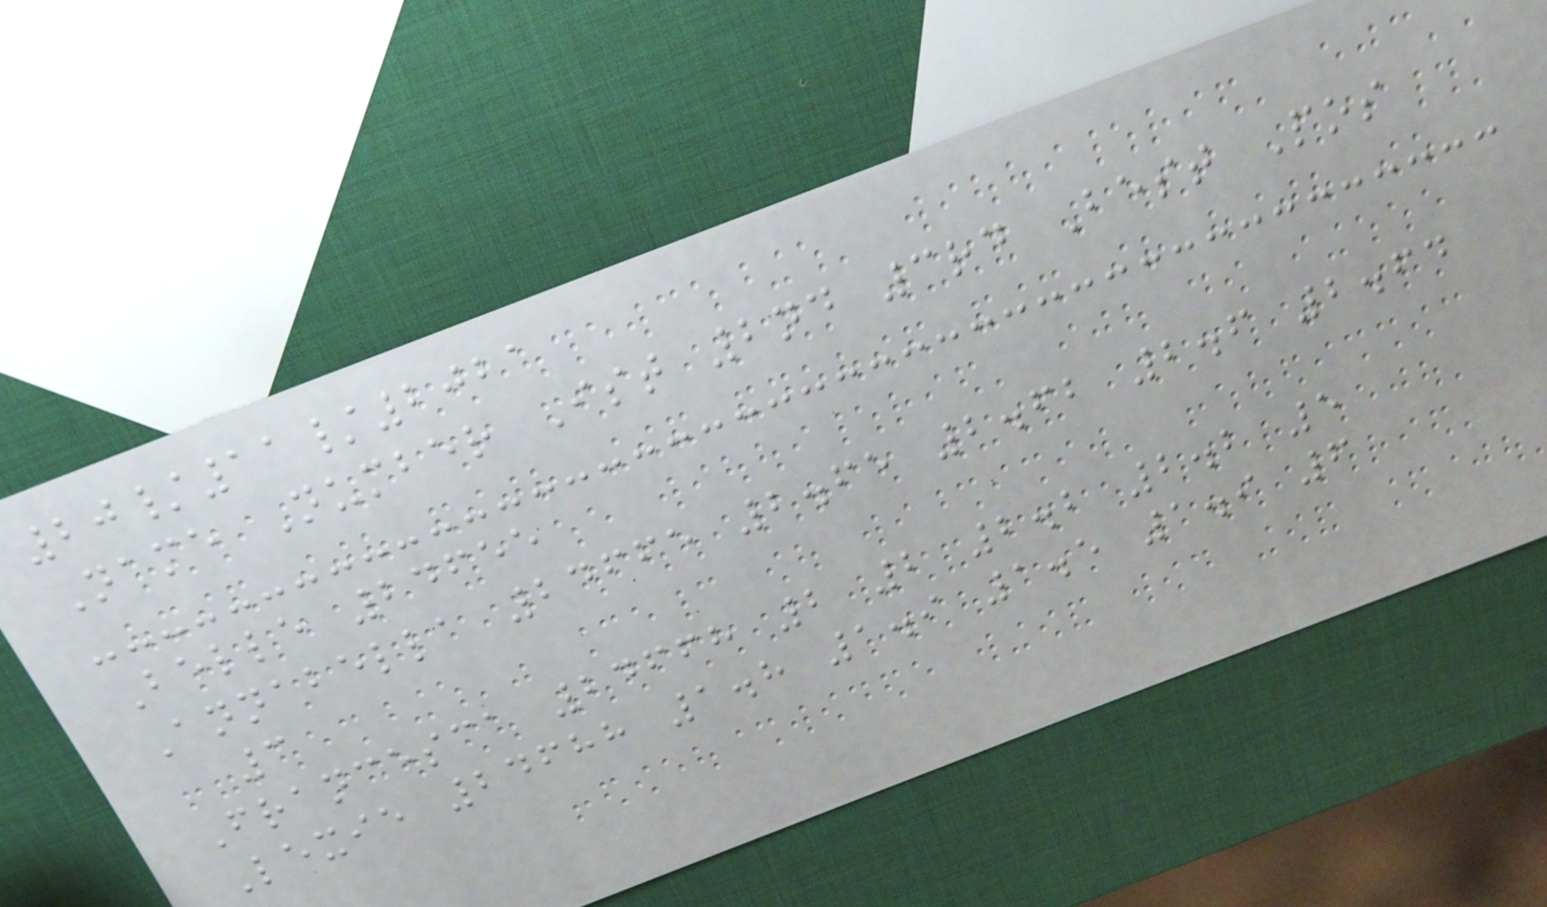20/11/2021
Name Number Ist 2nd 3rd Best Pos
Belle 24655
Annabella 24665 2.65 2.62 2.6 2.64
3
Francesca 24668 2 2 2.2 2.2 5
Lexie 24688 1.8 1.9 1.5 1.9 6
